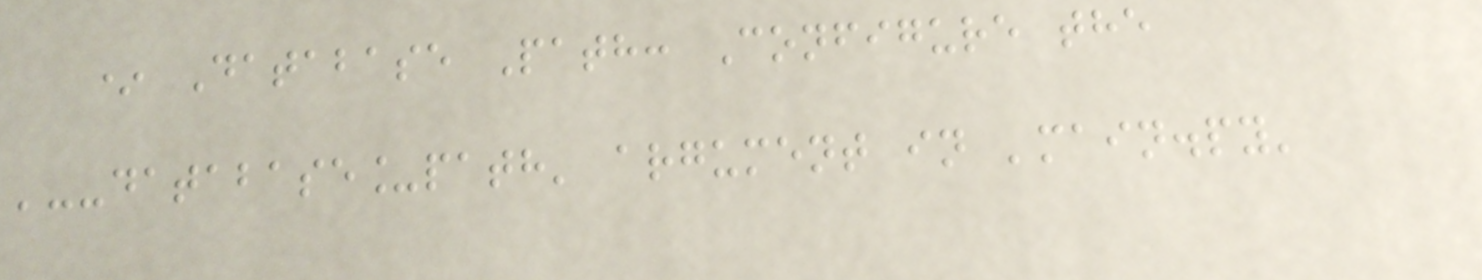* Database Path: Configure the
'--database_path' argument in 'main.py'
